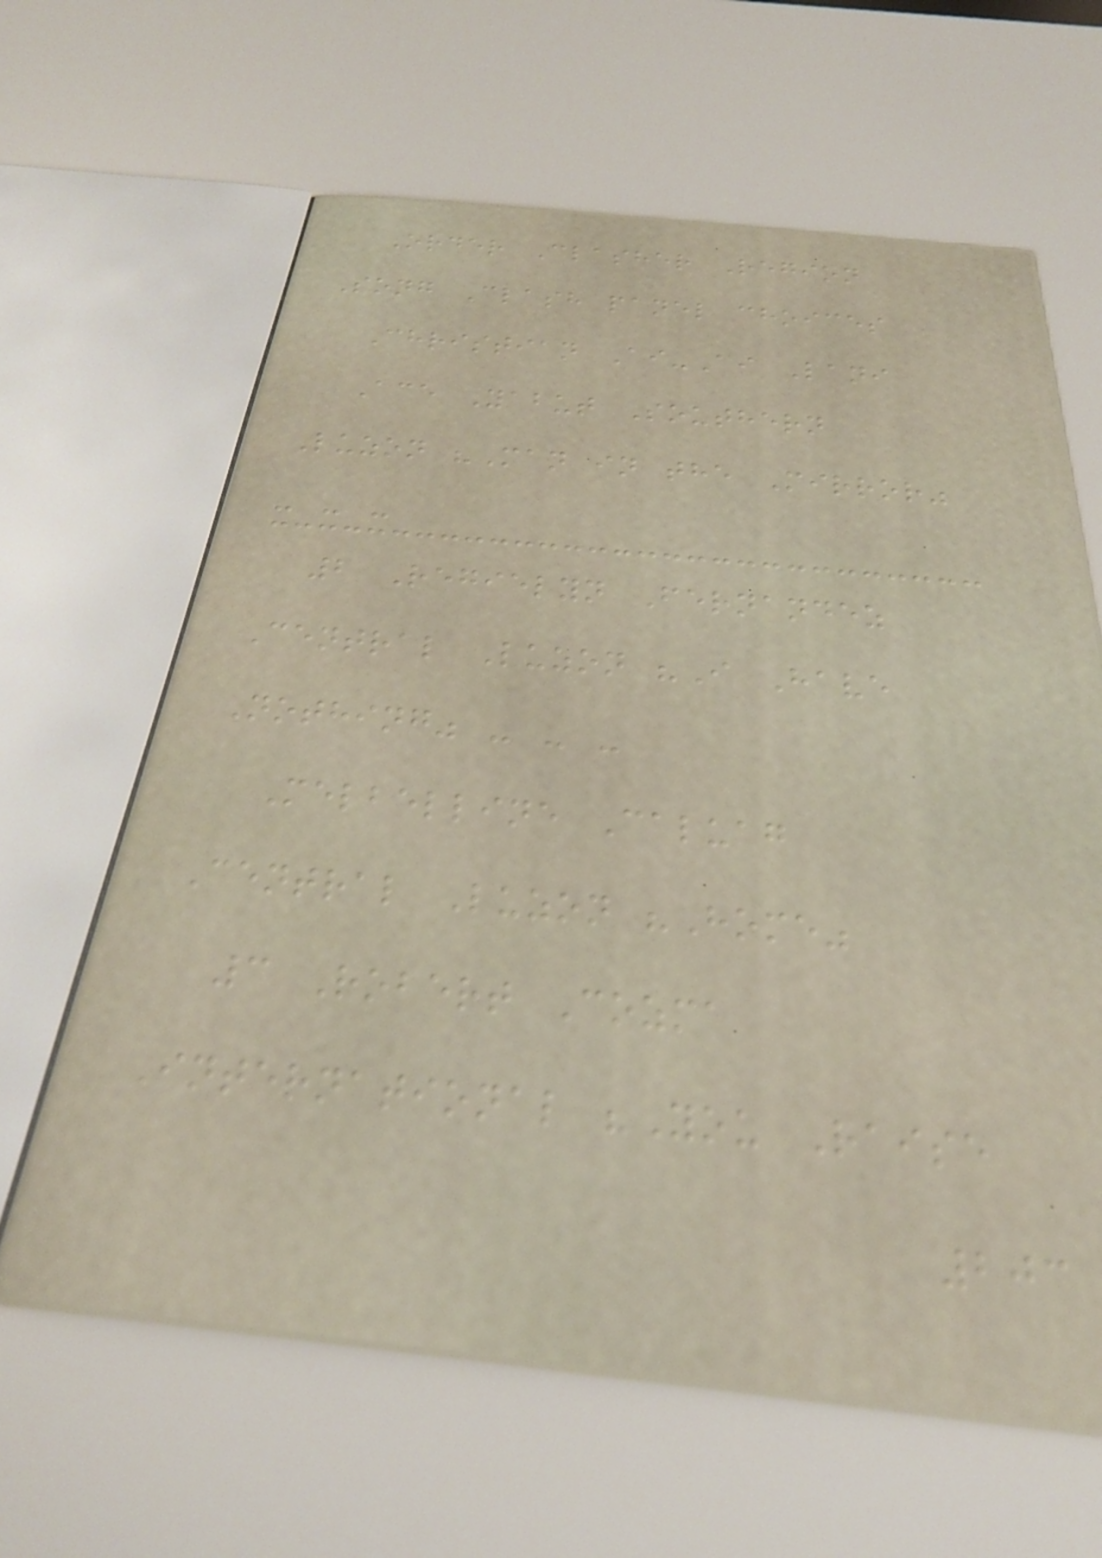Order Clasher Region
Song Clash panel choices
Christian Ai-Ai Lani
Ace Yabut Southern
Luzon "Man in the Mirror"
- - -
2 Regielyn Fernandez
Central Luzon "I Have
Nothing" - - -
Melbelline Caluag
Central Luzon "Home"
3 Robert Cozma
International "You Raise
203
